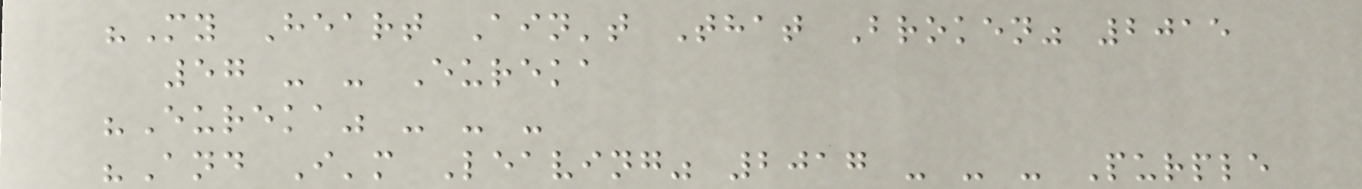"My Heart Ain't That Broken" 2015
57 - - Eureka
"Eureka" - - -
"And I'm Leaving" 2017 - - - Purple
